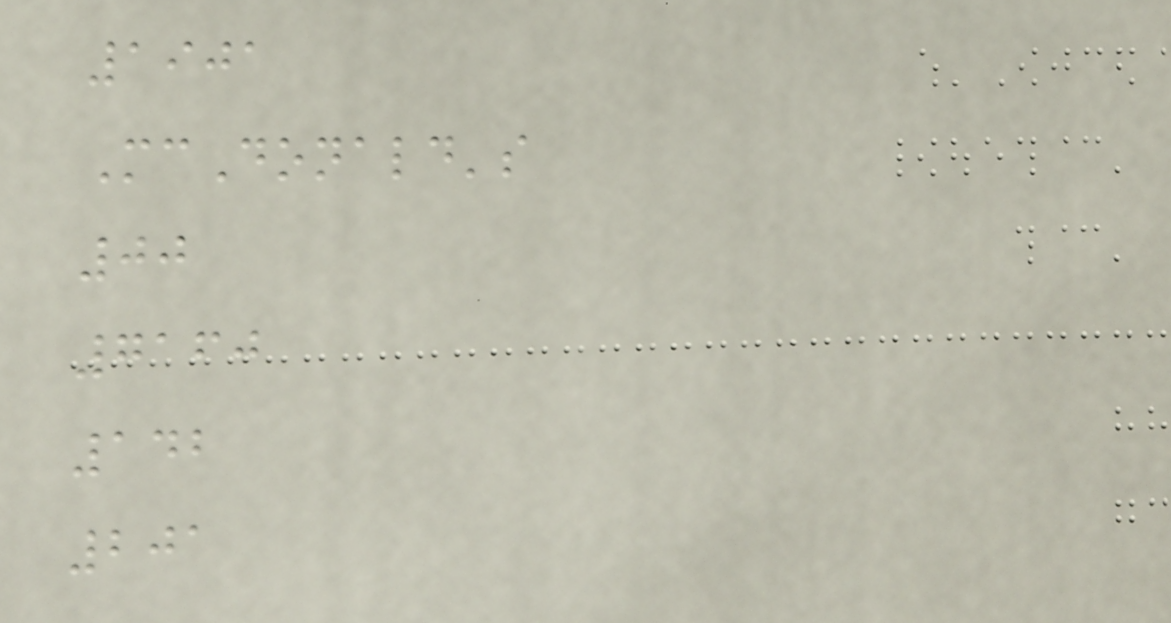1901
McDonald's
00
7160
142
201
